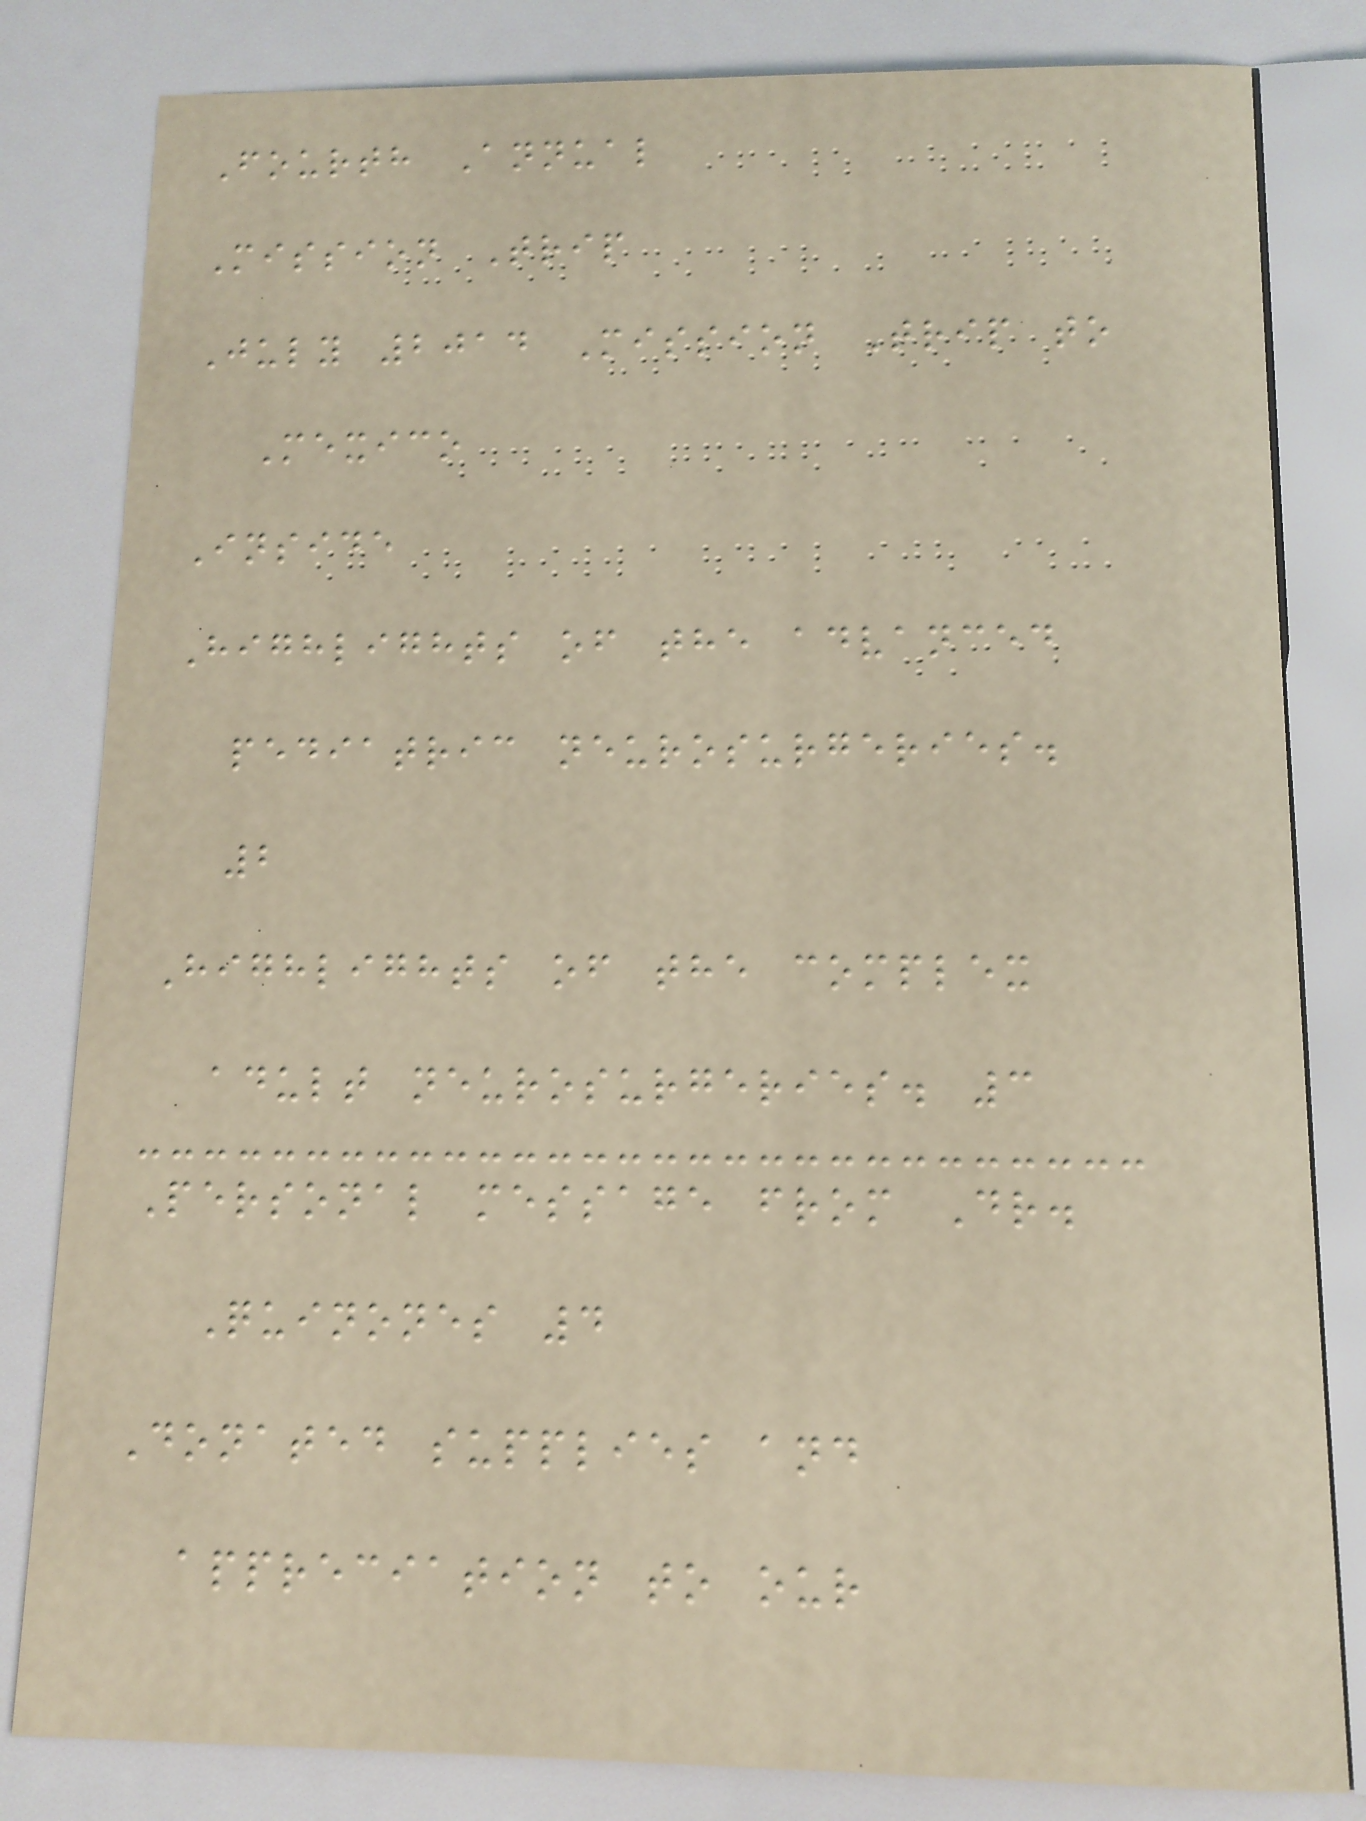Fourth Annual
Mission Trip
July 2014 Mission Trip to
Mexico
Inside
Highlights of the advanced
pediatric neurosurgeries.
2
Highlights of the complex
adult neurosurgeries. 3
Personal message from Dr.
Quinones 4
Donated supplies and
appreciation to our
